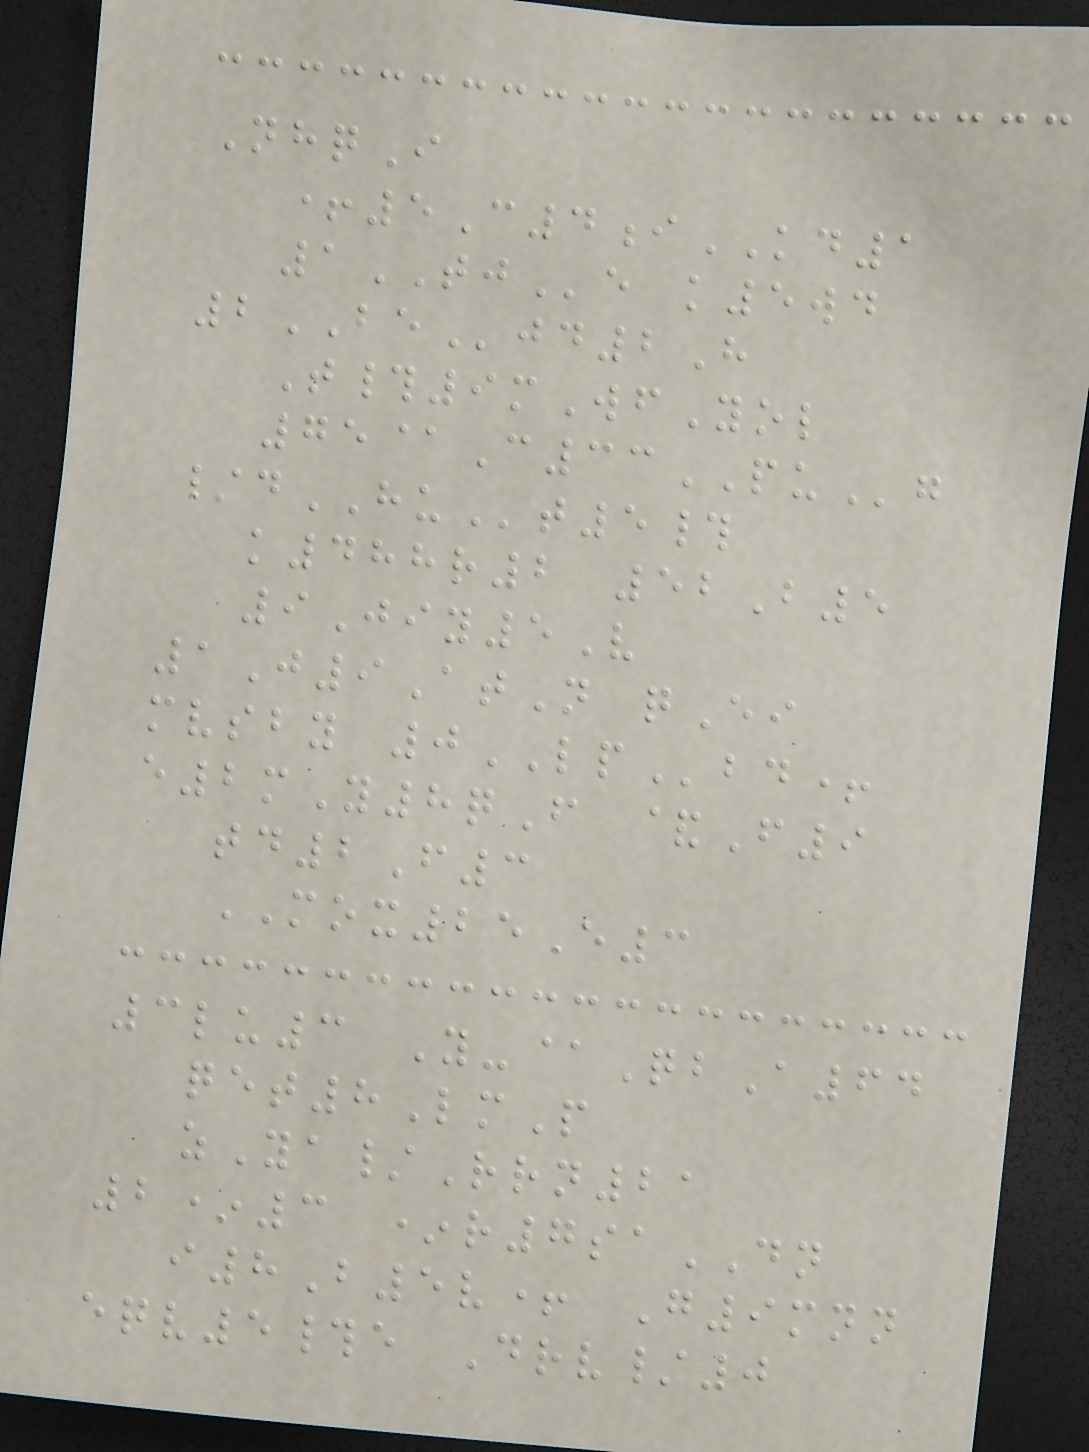NhqI
+5C4iKD1
1TJe k5wd
2BEjd2H
T#9mWfYol
75@C33PUg
/dHUt5#
k488r2 52B5
9Jiy5V
1J9AtN qEi
mvsby 0LPbd+
e2mY8qF &F9
td2F3
MOX25E3
3lu3 Y-@QbA64
qet8LmP
zYa/Rrn21
2*3 *r7saDN
i8B5v+ G9mnn
eqv5#e Drv/0
